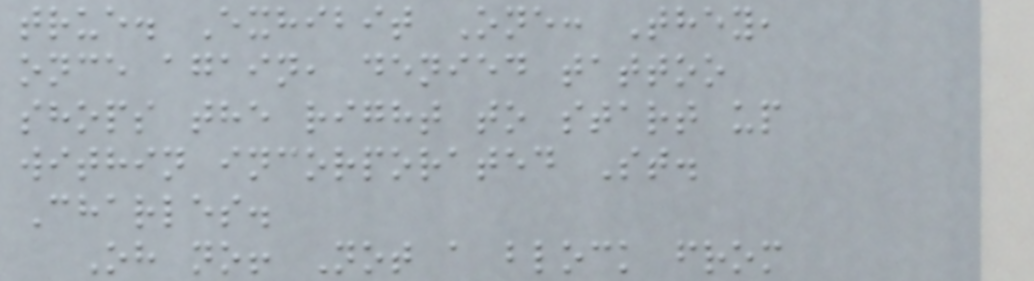true. Exhibit One: They,
once again, denied tattoo
shops the right to start up
within incorporated St.
Charles.
Oh no! Not a block from
